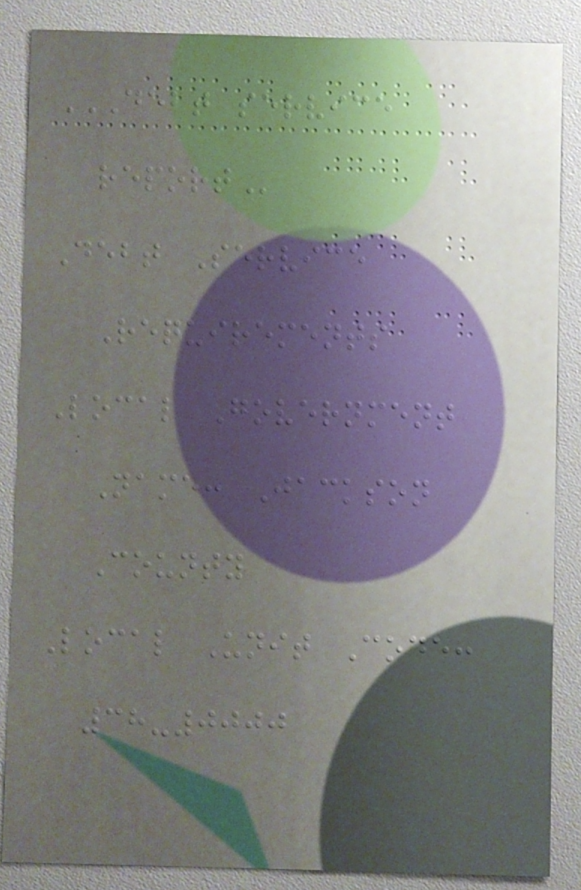DEBT SERVICE
REPORT
Debt Service
Requirements
Local Government
Name: Jackson
County
Local Unit Code:
38-0000
